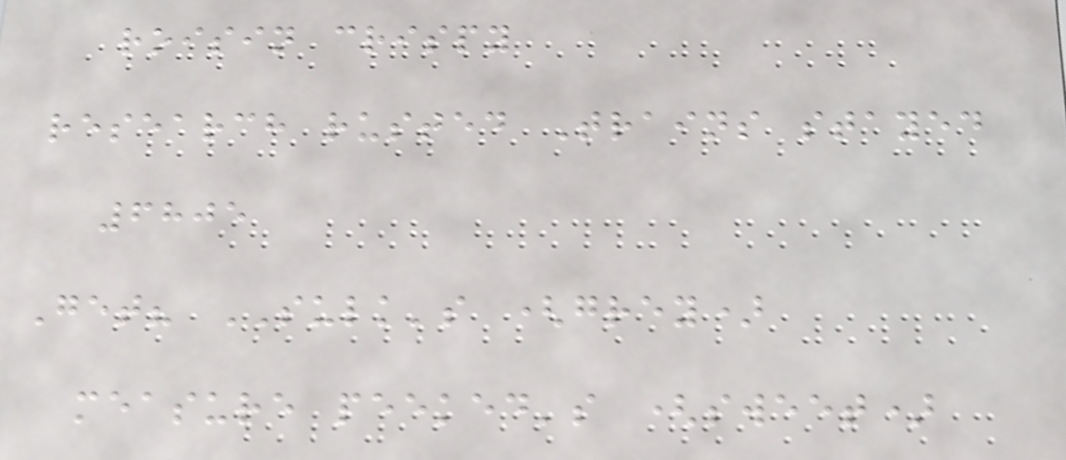roisin crispy
research rusted Trains stayed
6805
Get? SULK's (grey)
measure peeked's (sweet)
